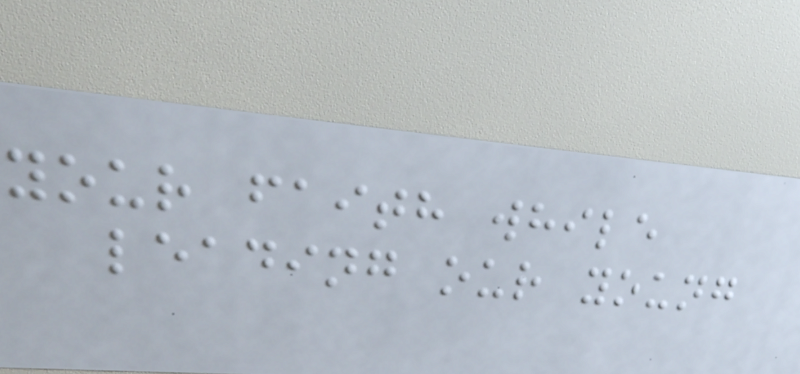your faith while
leading our young
